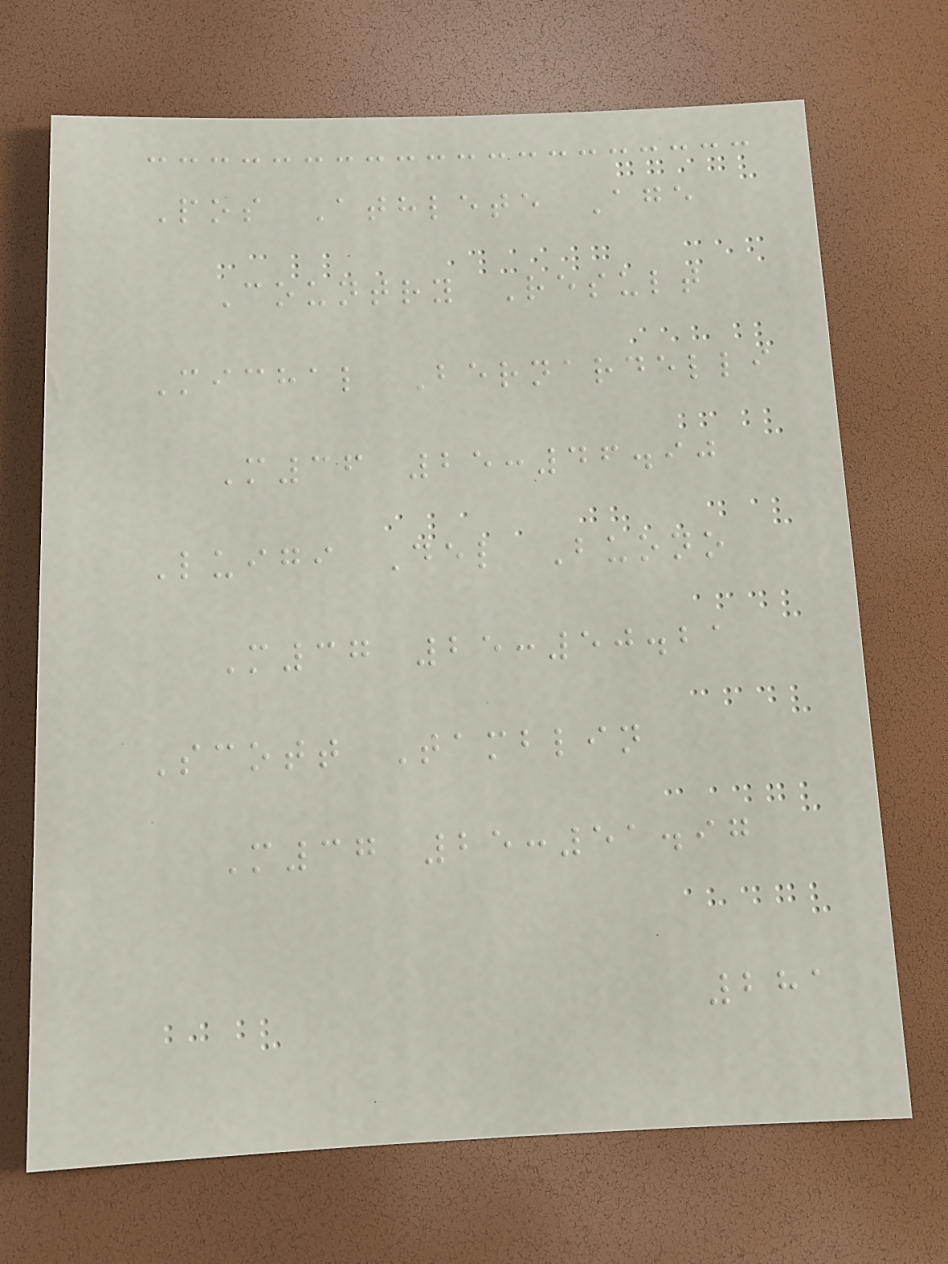Pos Athlete Age
Country Result
Michal Bernardelli
M36 25:46.90
Luigi Del Buono
M37 25:50.21
Scott Tamblin
M37 25:51.97
281
